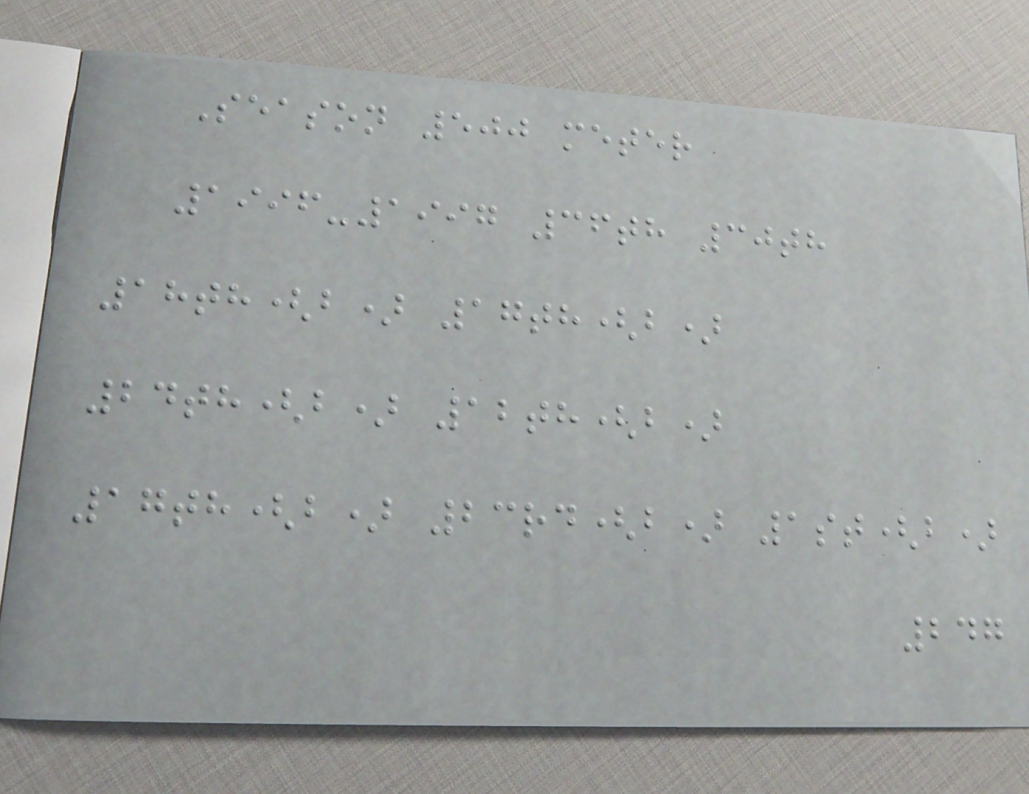Season 500 meter
1996-1997 36th 30th
18th(b) 17th(b)
24th(b) 12th(b)
17th(b) 23rd(b) 1st(b)
247
